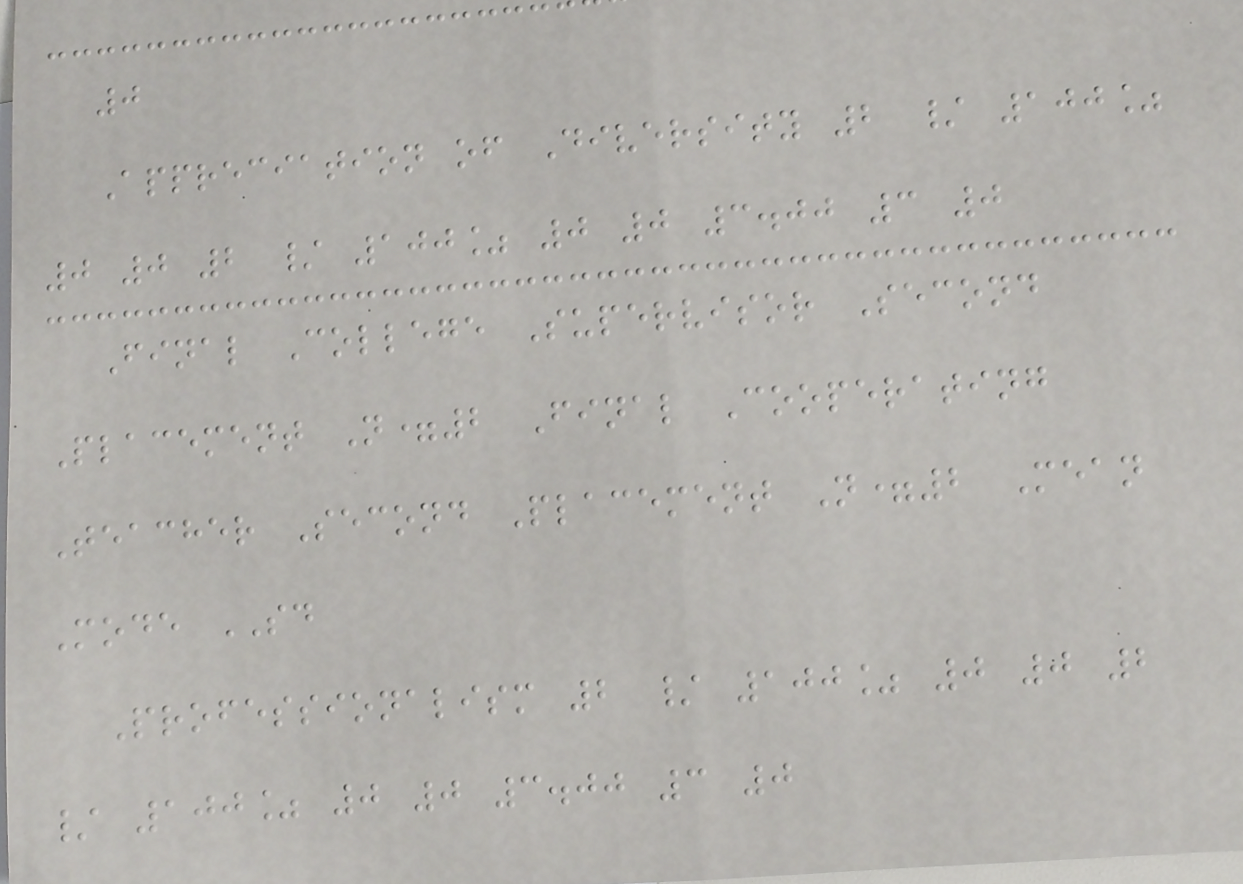0
Appreciation of Diversity 2 / 100%
0 0 2 / 100% 0 0 3.00 3 0
Final College Supervisor Second
Placement N=2 Final Cooperating
Teacher Second Placement N=2 Mean
Mode SD
Professionalism 2 / 100% 0 0 2
/ 100% 0 0 3.00 3 0
